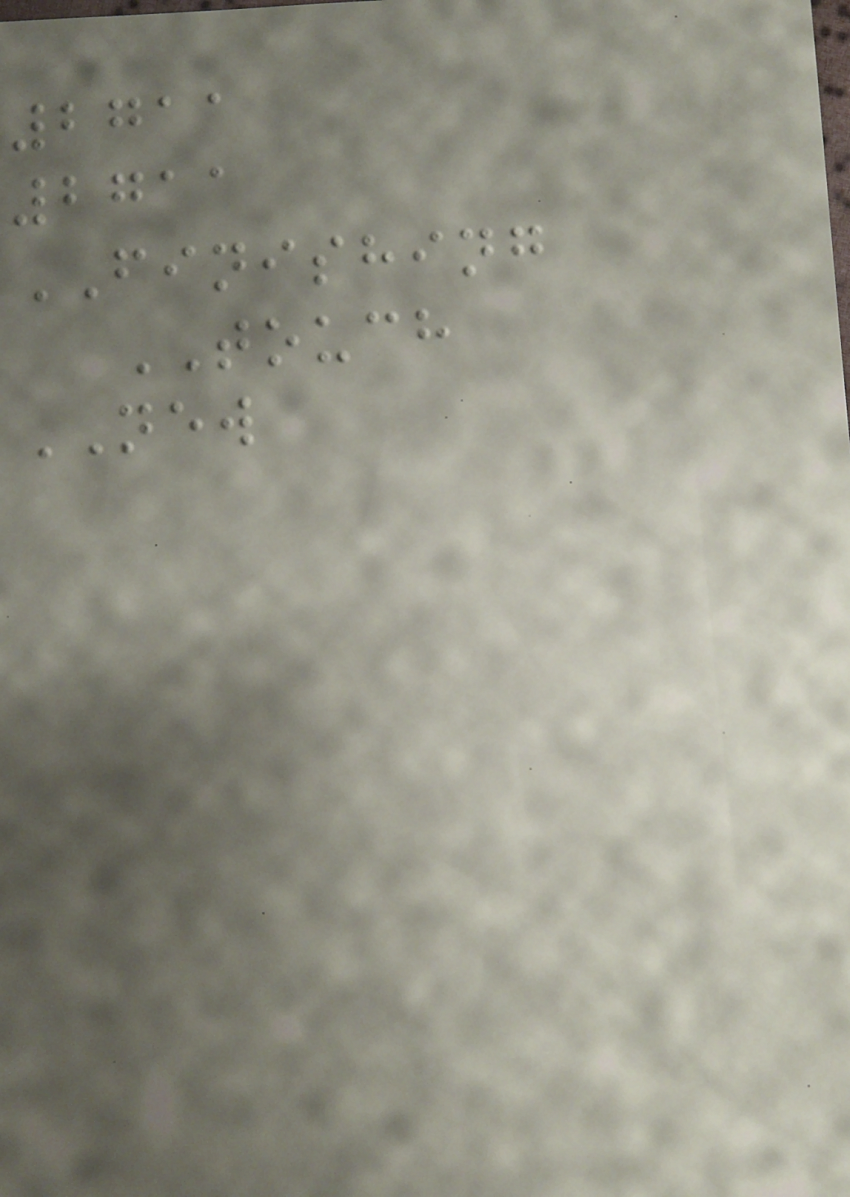2711
2711
FINISHING
TOUCH
NEW
